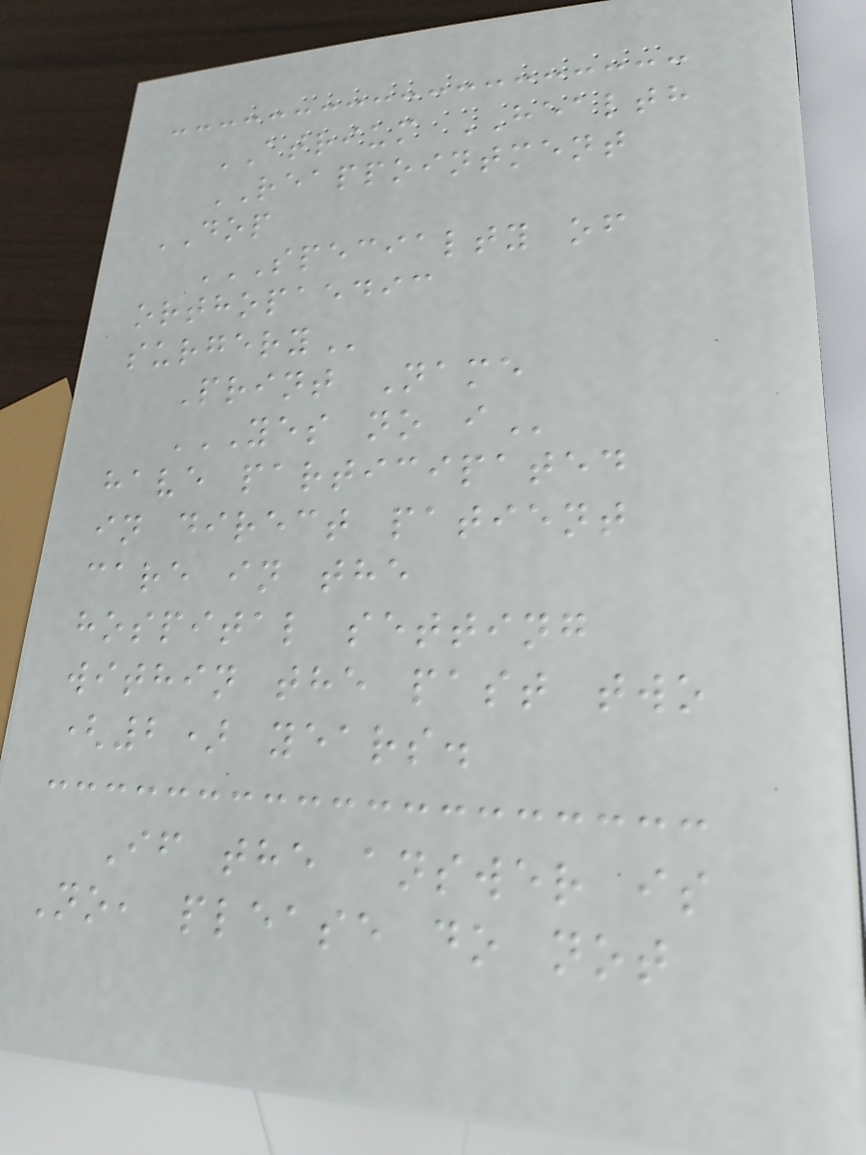ATRIUM HEALTH
REAPPOINTMENT
DOP
SPECIALTY OF
ORTHOPAEDIC
SURGERY
Print Name
YES NO I
have participated
in direct patient
care in the
hospital setting
within the past two
(2) years.
If the answer is
No, please do not
